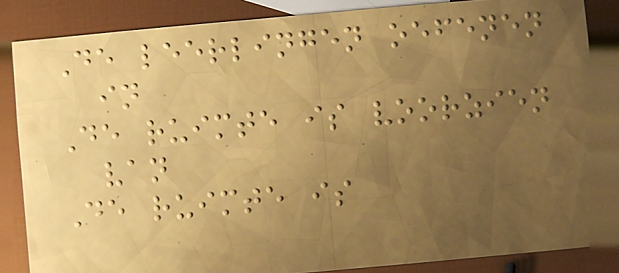De leerlingen oefenen
in
De ruimte is voorzien
van
De ruimte is
